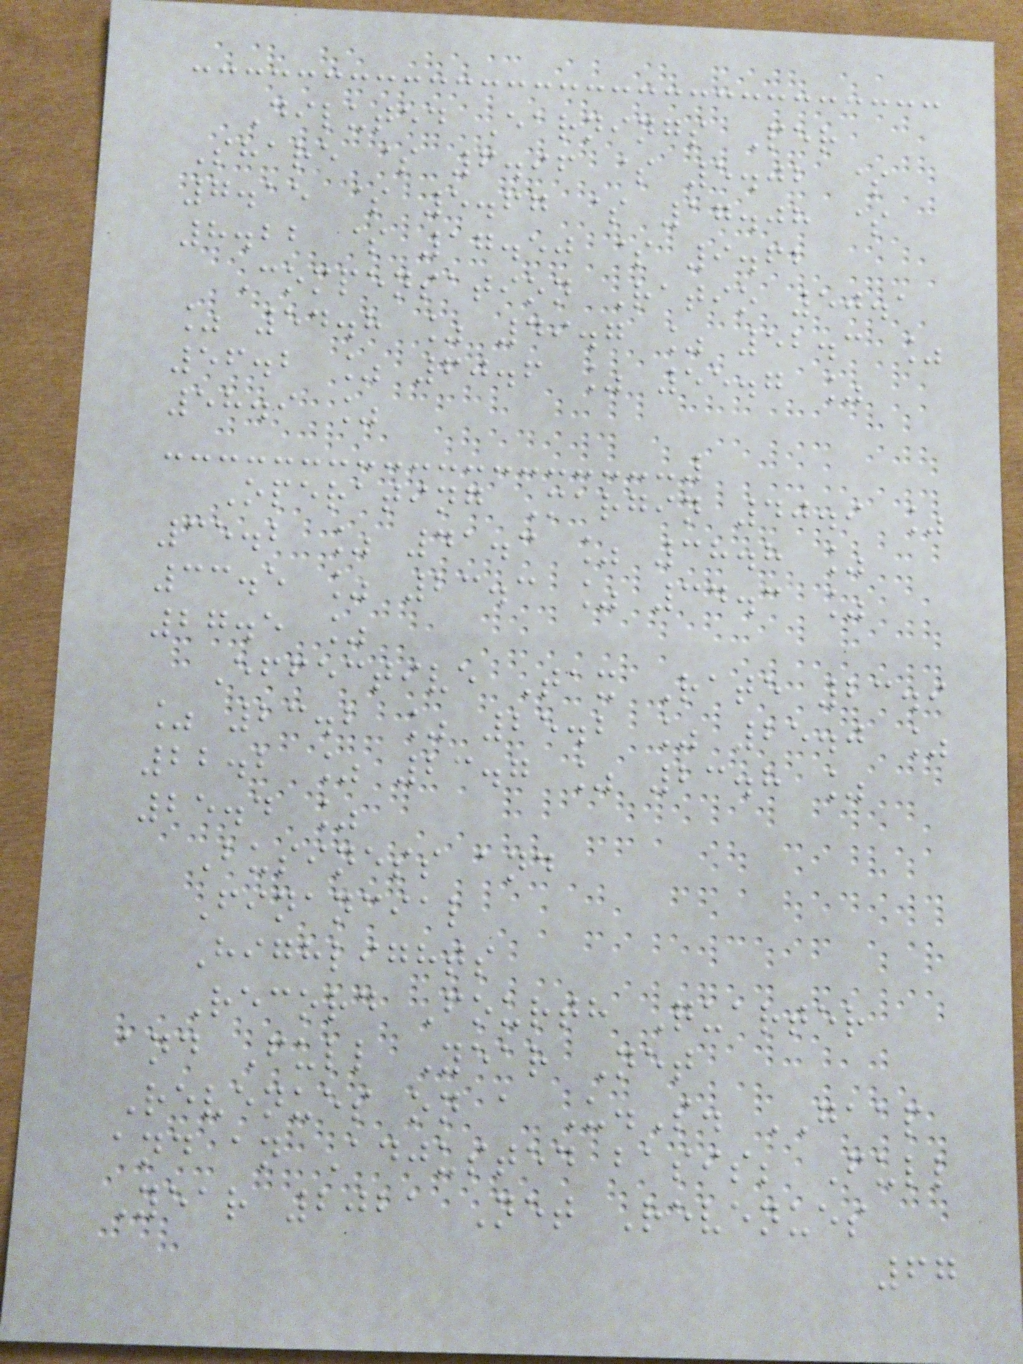Diluted Earnings Per
Share $ 6.96 $ 5.02 $
7.15 $ 5.67 $ 17.08 $
8.22 $ 17.50 $ 9.62
Compensation Ratio 50.1
% 54.8 % 49.7 % 52.3 %
56.2 % 60.6 % 55.7 %
58.9 %
Operating Margin 40.9 %
35.2 % 41.3 % 38.8 %
33.5 % 23.3 % 34.3 %
27.5 %
Effective Tax Rate 23.9
% 23.2 % 25.2 % 25.0 %
22.2 % 23.7 % 23.8 %
25.4 %
Business and
Financial
Highlights
Record Fourth Quarter
and Full Year Net
Revenues on a U.S. GAAP
and an Adjusted basis; Full
Year 2021 Net Revenues
67
